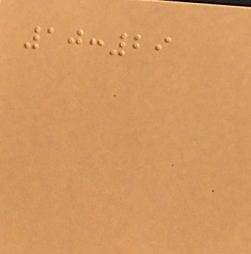10:29
